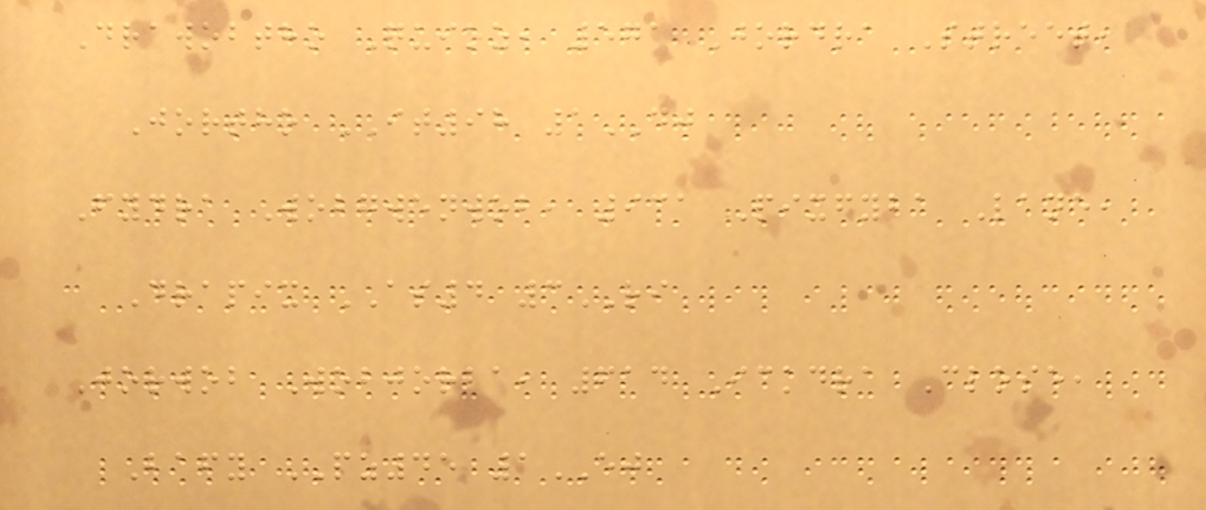Drawobtho Quioz, 571 Jordra Street,
Jortho IT98 1DJ
Fydra Wobgwenwob, 931 Pixfyba Lane,
Drapix AS4 3RI
Jorwob Wobjorba, 614 Ickdra Close,
Bafy PZ45 1EJ
